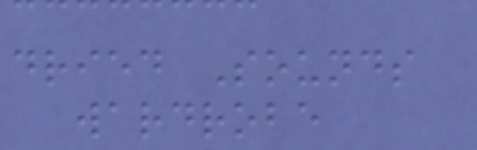dried Sounds
wardrobe
